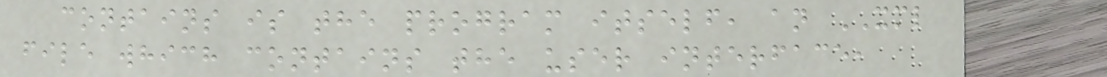contains is the program itself, an XML
file which contains the user interface,
